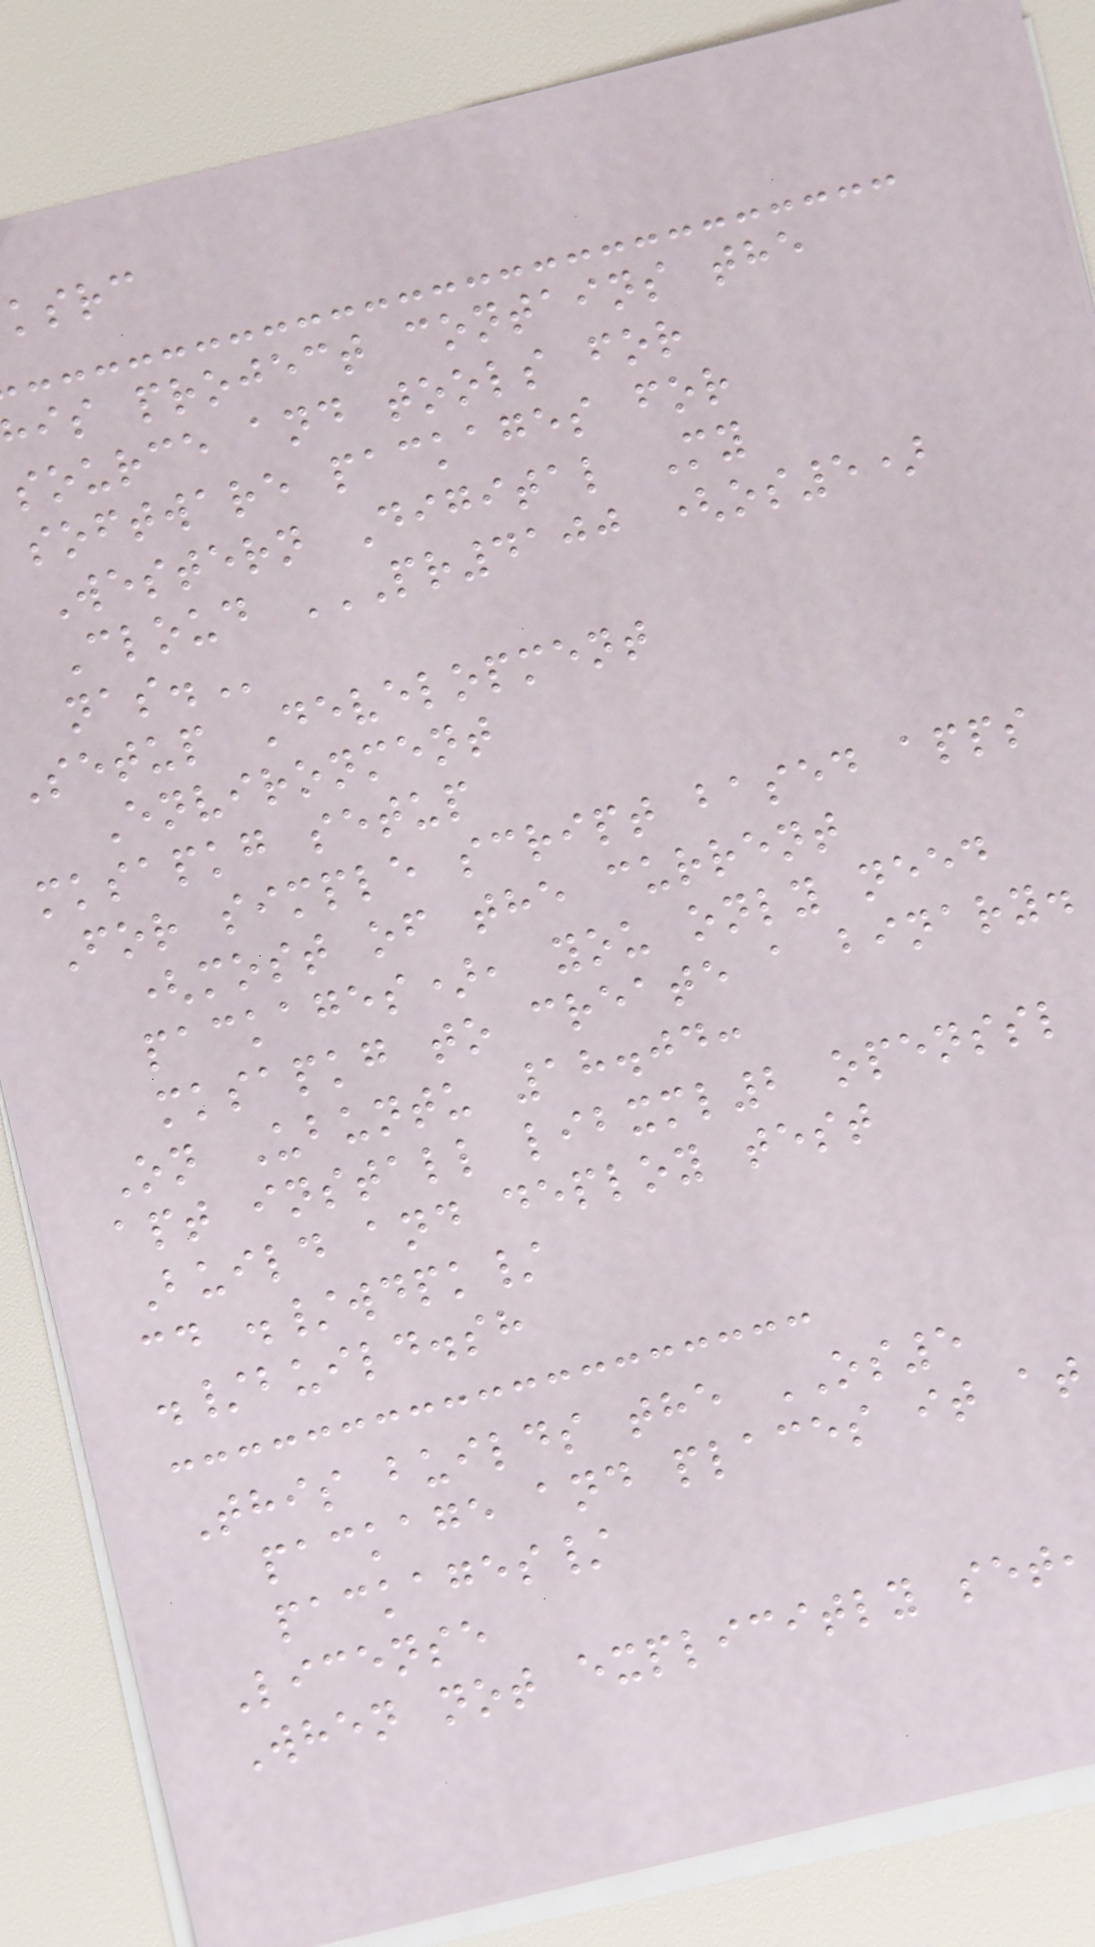ksrc
is project contains the
source and tools for
software packages for
Western Digital My
Cloud PR4100 (OS5)
Setup Development
Environment
mksapkg setup
For simple script based apps
(most of the current
packages), you only need
mksapkg to create a binary.
On Ubuntu 18.04:
apt install libxml2 openssl
Build and deploy test
cd ./wdpk/
./build.sh
This builds the OS5
package and places it at
packages/
License
When not explicitly set,
